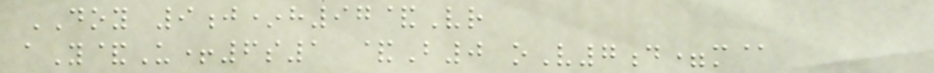DOY 9j*h97&Vr
aY&U+6s1 &B0 oV7d=m@
